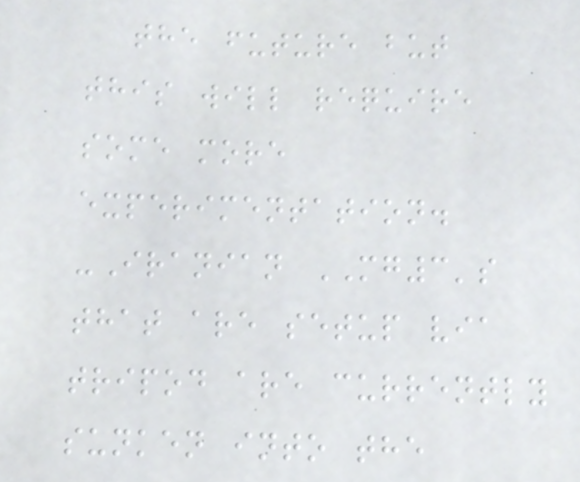the future but
this will require
some more
experimentation.
-Iranian MG3's
that are setup via
tripod are currently
sunken into the
